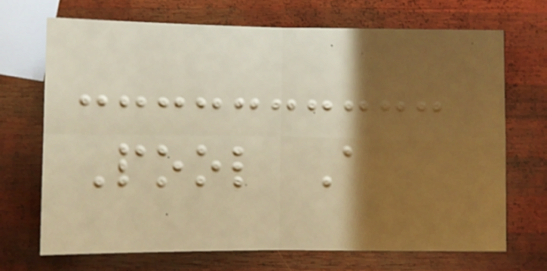Pool A
